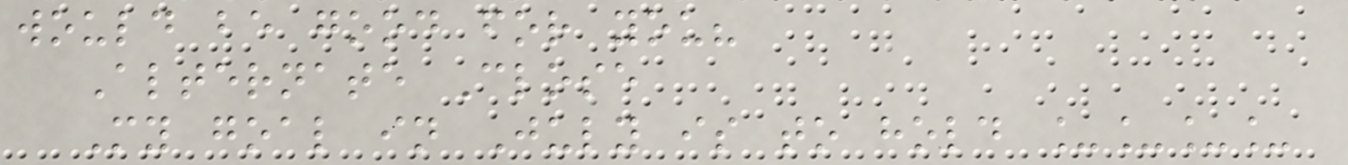would be good for you?
Alternate Close
My goal in July is to hold ____
